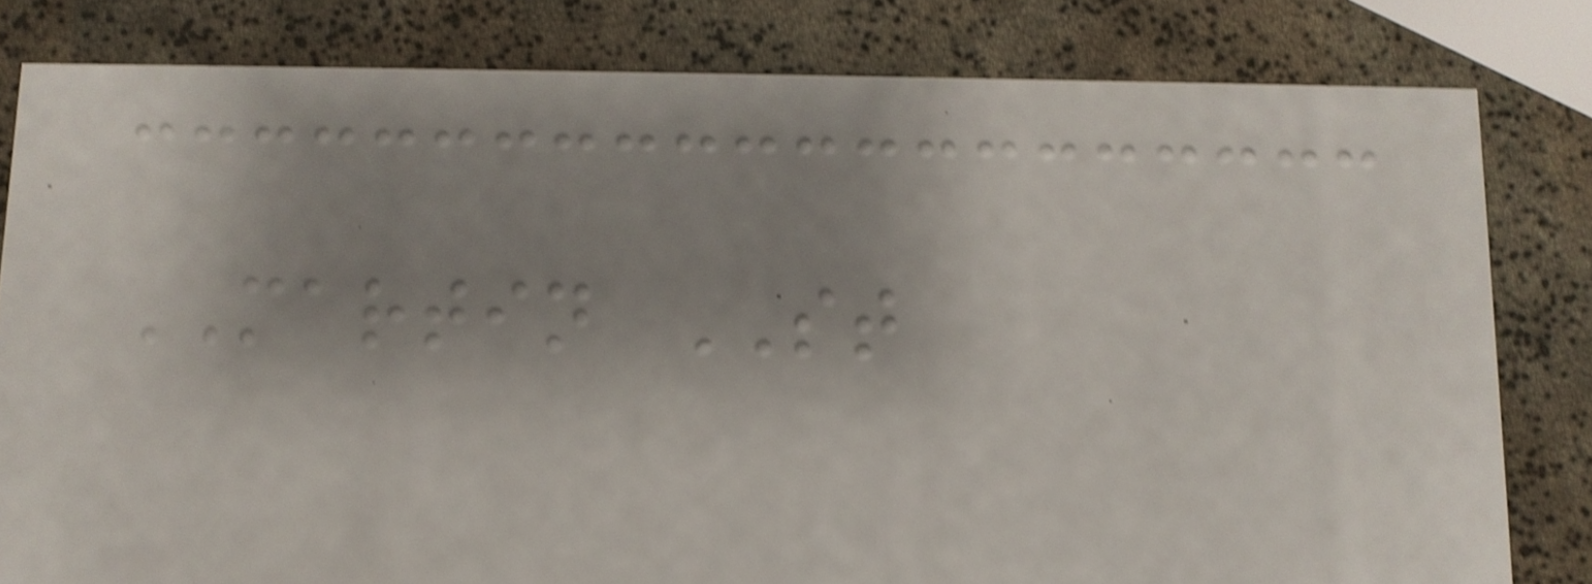MARTIN ST
